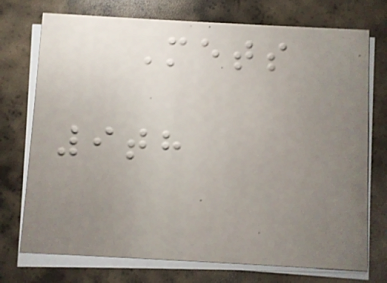Mets
9th
